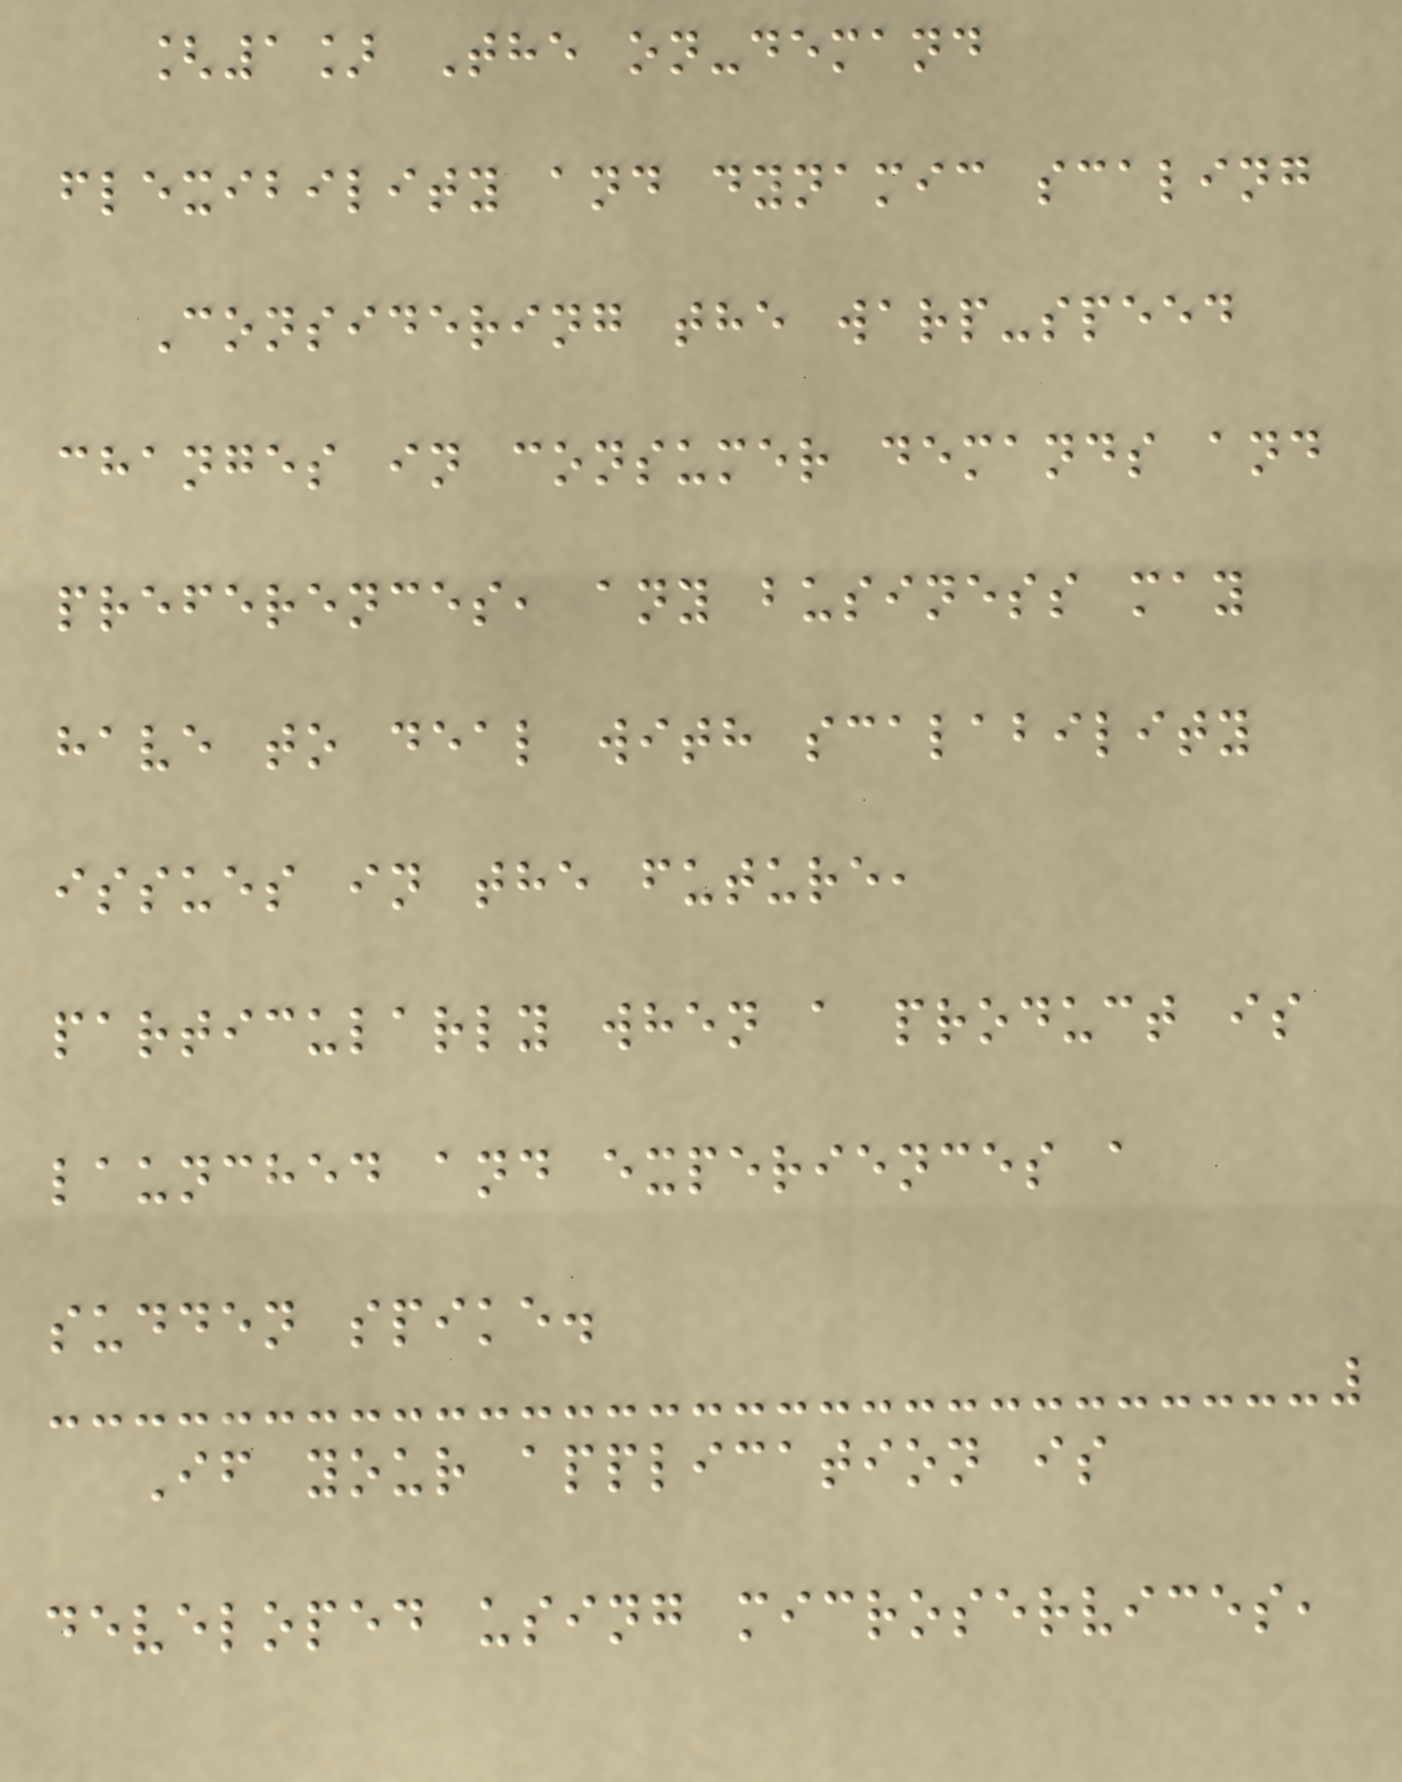[1] The on-demand
flexibility and dynamic scaling
Considering the warp-speed
changes in consumer demands and
preferences, any business may
have to deal with scalability
issues in the future,
particularly when a product is
launched and experiences a
sudden spike.
If your application is
developed using microservices,
